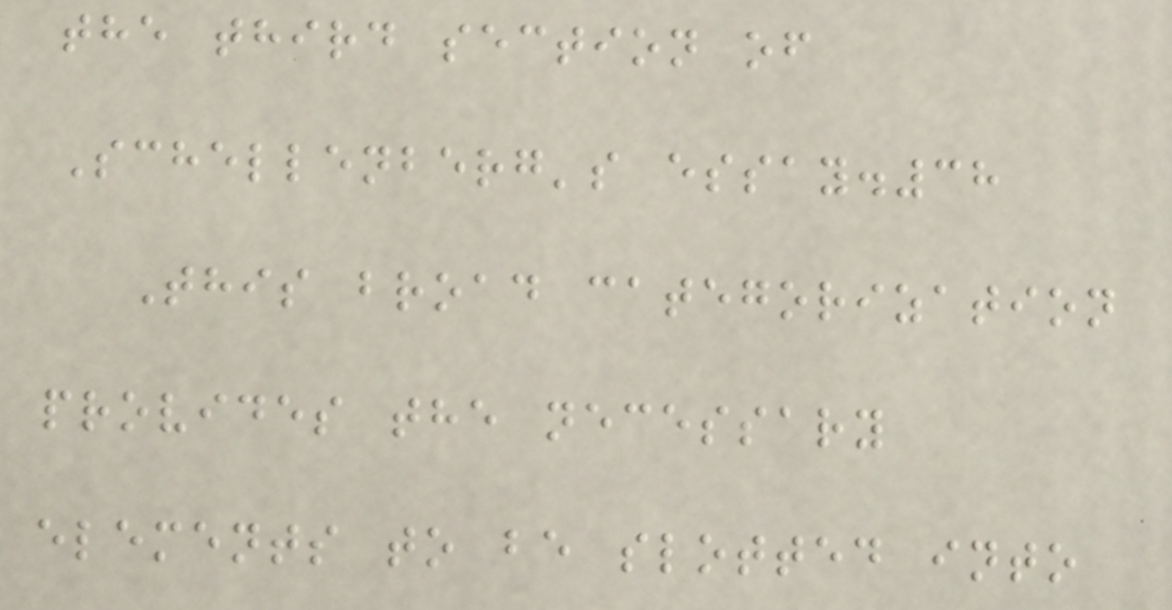the third section of
Schellenberg's essay.38
This broad categorization
provides the necessary
elements to be slotted into
